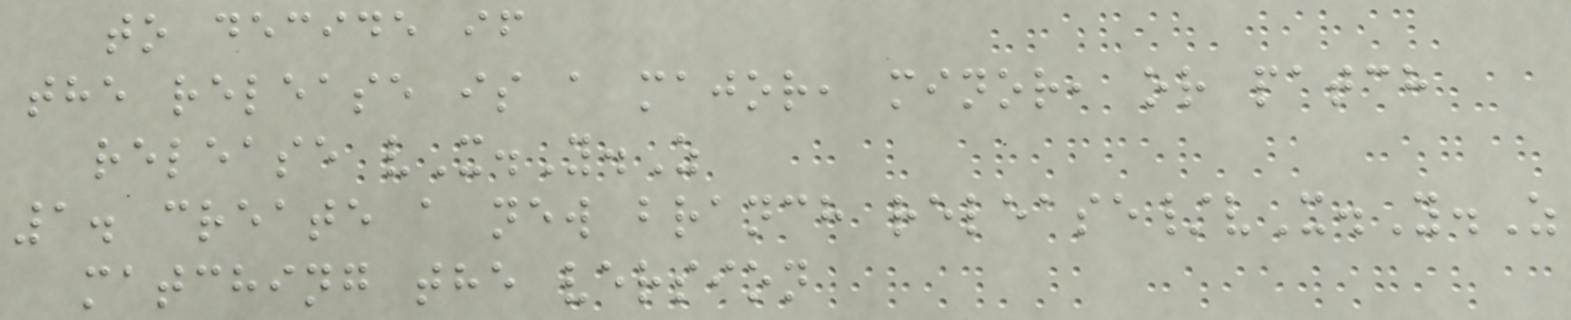to decide if
the release is a major, minor, or patch
release vX.Y.Z
1. create a new branch release/vX.Y.Z
matching the version
